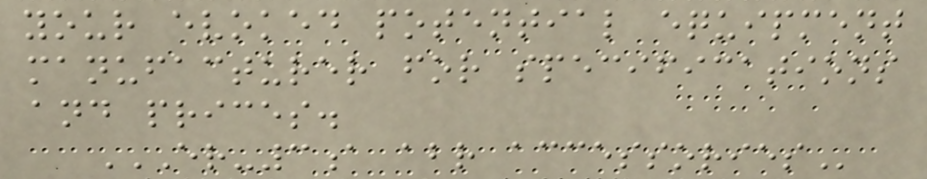your evoked potential equipment
manufacturer for specifications
and prices.
ER-3A ABR ACCESSORIES
